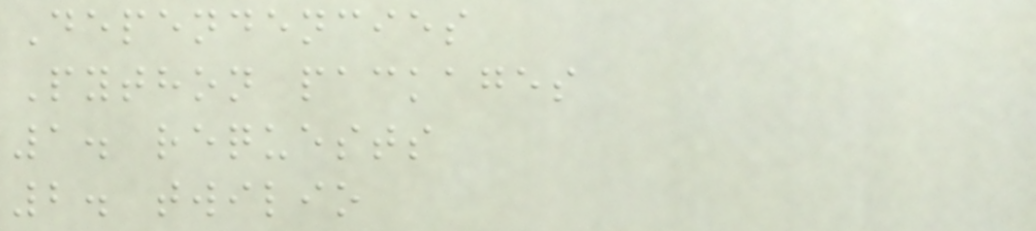Dependencies
Python packages
1. requests
2. twilio
